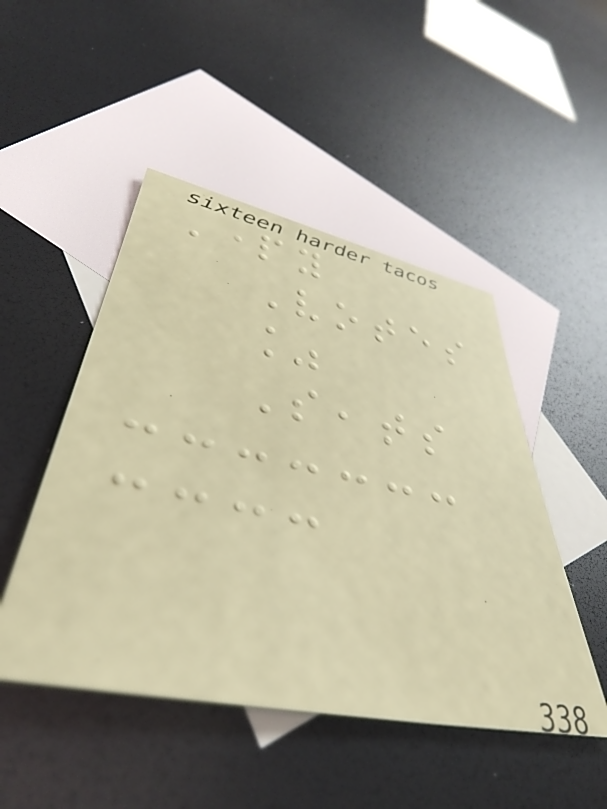Party
Votes
%
Seats
